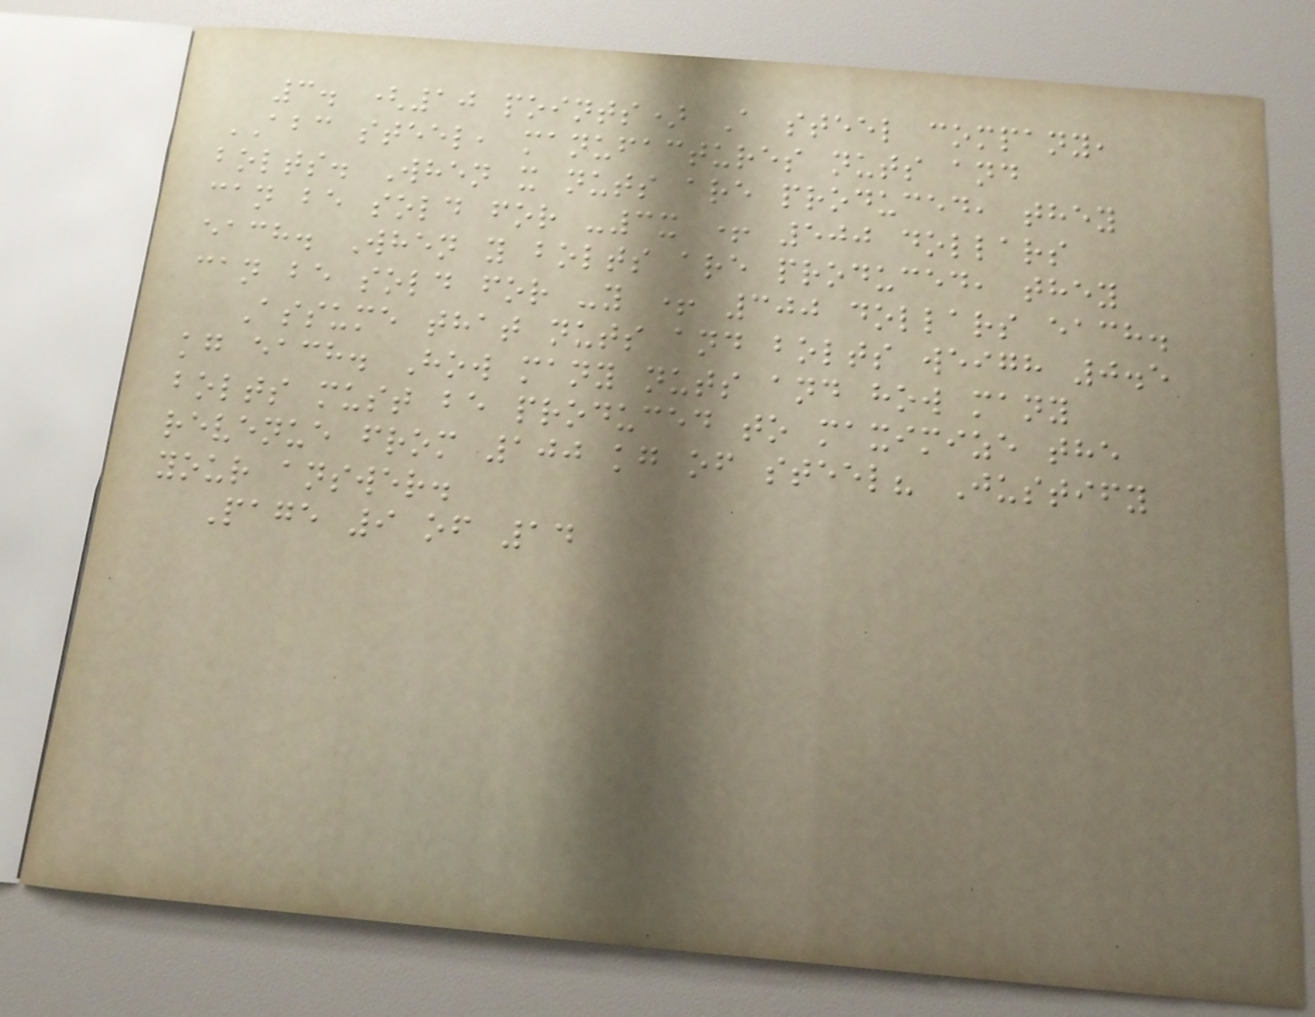3. (10 points) A steel company,
ABC steel, manufactures nuts and
bolts. When x nuts are produced, they
can be sold for -3x + 500 dollars
each. When y bolts are produced, they
can be sold for -y + 300 dollars each.
Assume that nuts and bolts weigh 0.5
kg each. How many nuts and how many
bolts must be produced to maximize the
revenue from 100 kg of steel? Justify
your answer.
Page 9 of 14
